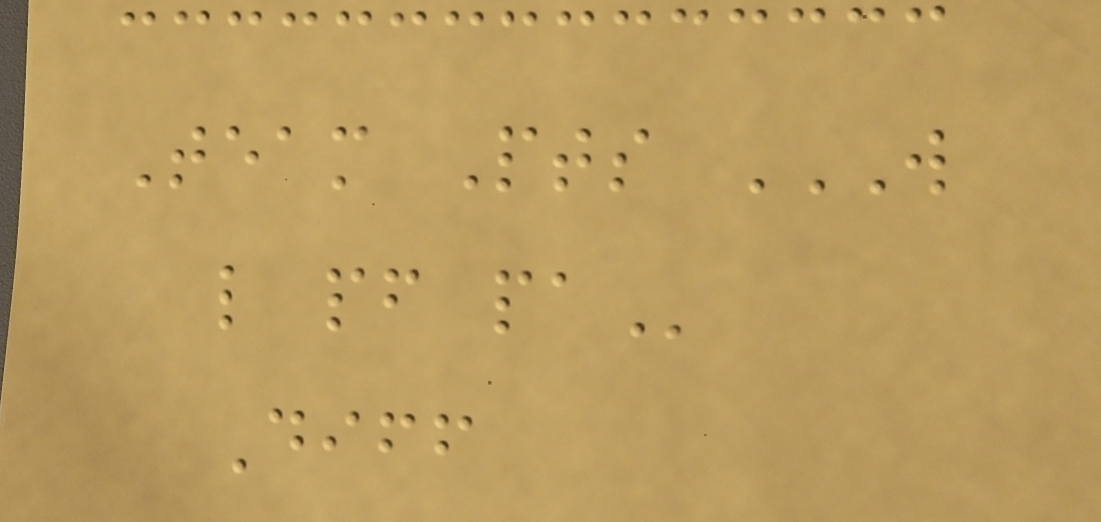Team Pts W
L PF PA
Diff
